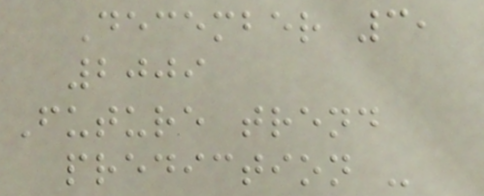December 3,
2009
Future trend
prediction -
